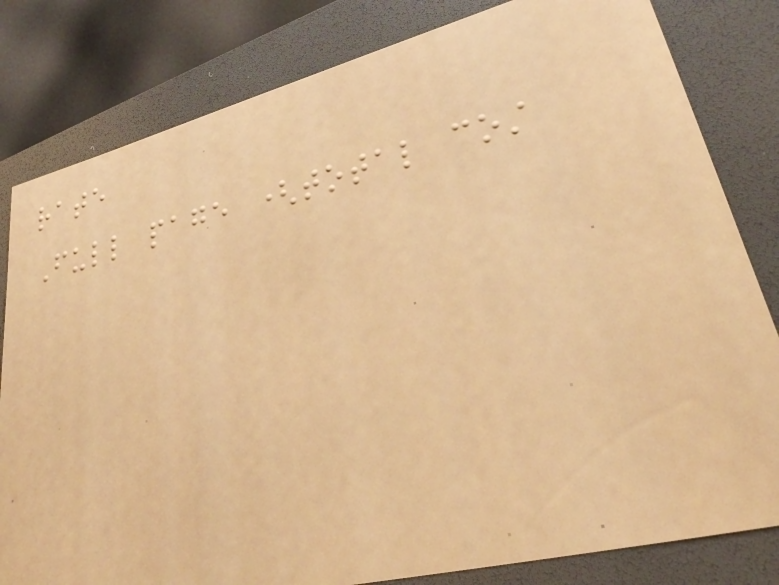rate
Full page (total cost
